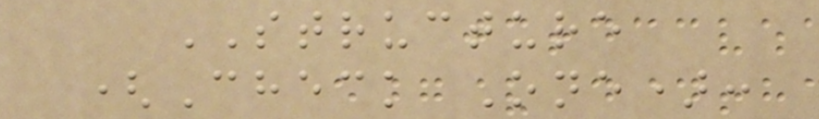STRUCTURE
(Check One):
